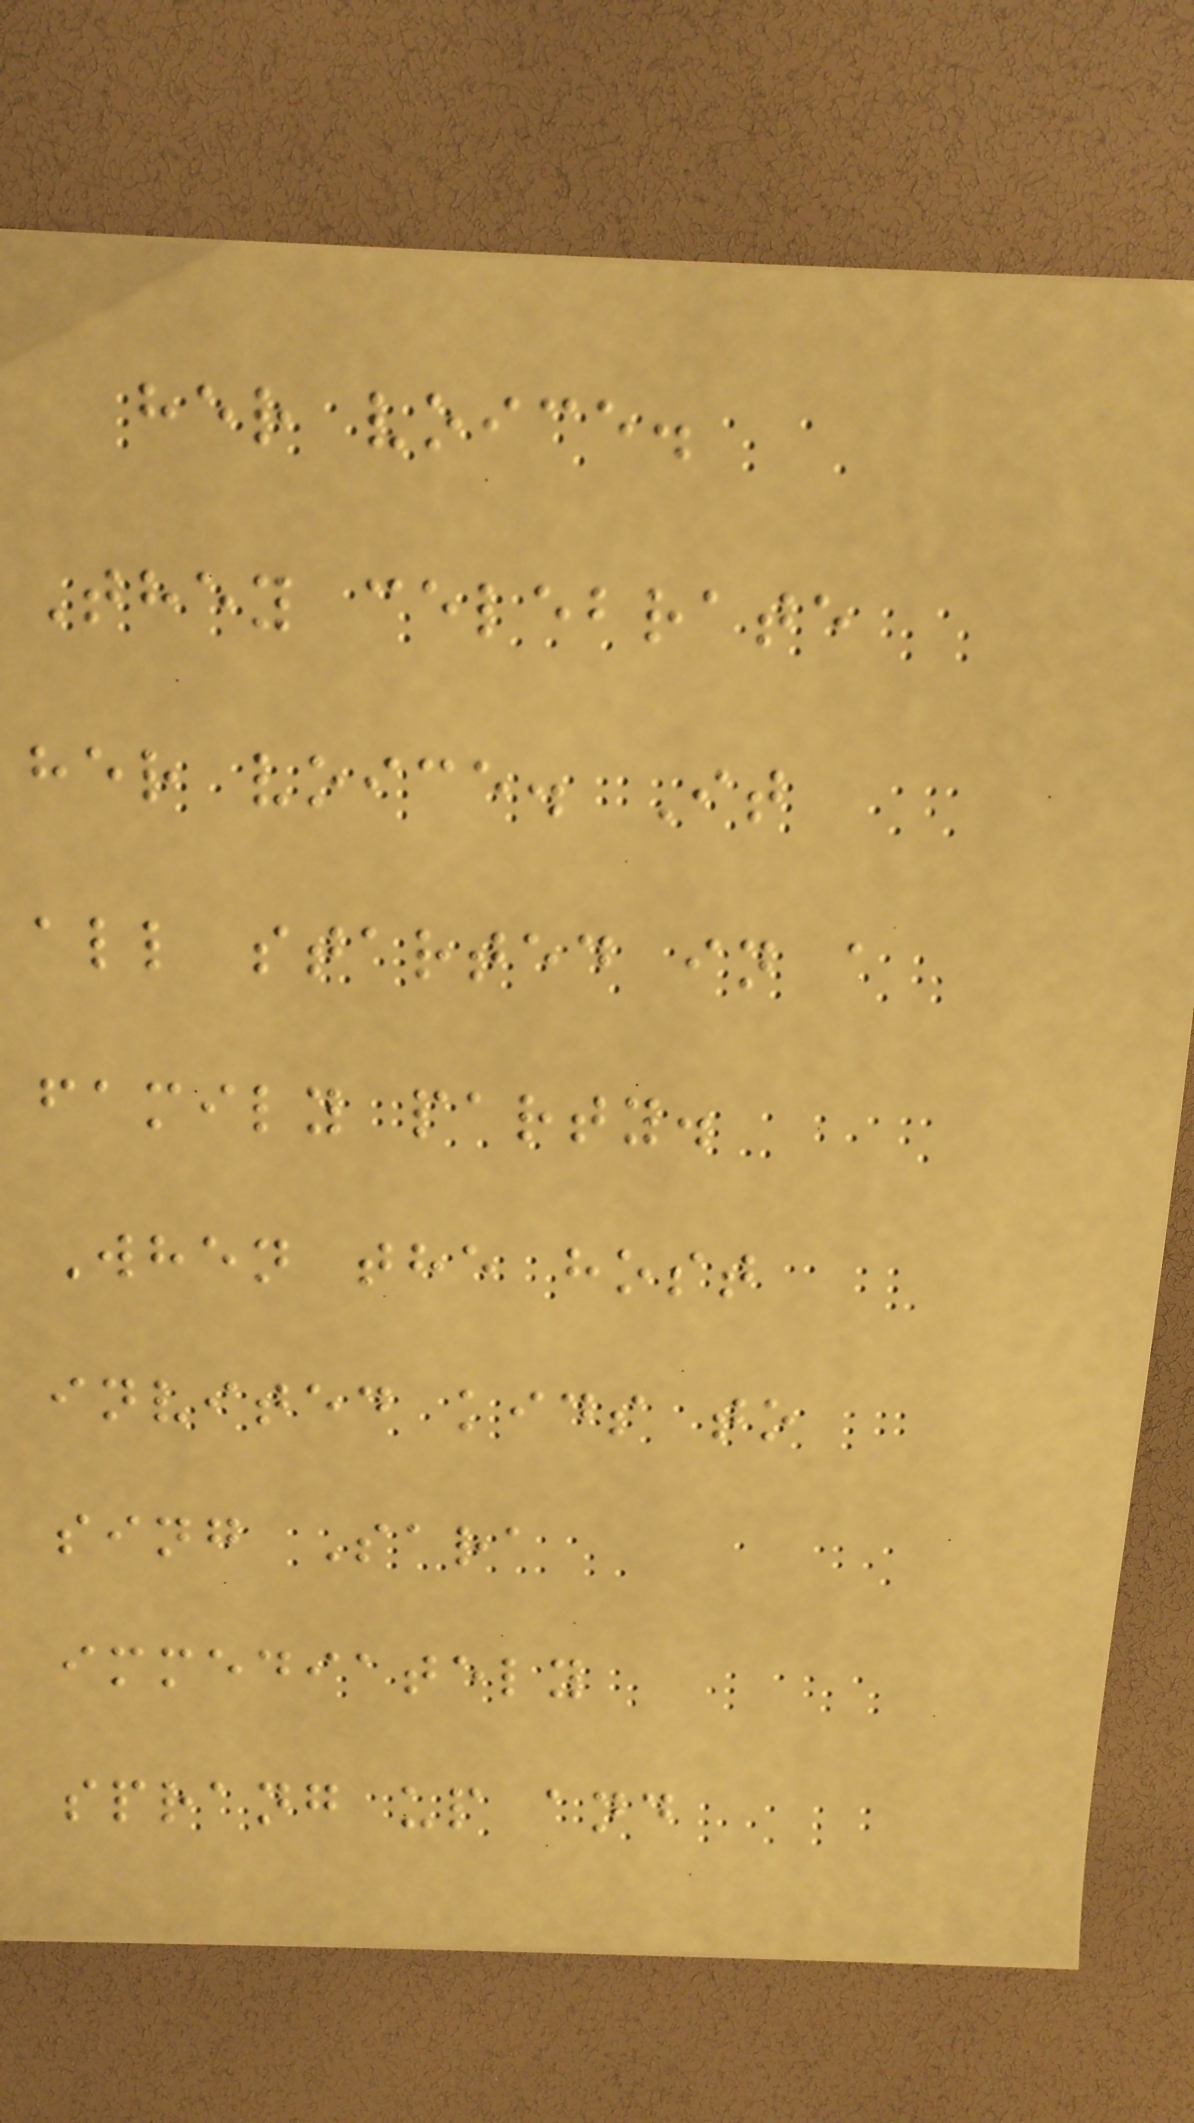her voice.
They celebrate
her voice. It
all started in a
family party.
When the host
invited kids to
sing Sara
immediately
sprang up and
